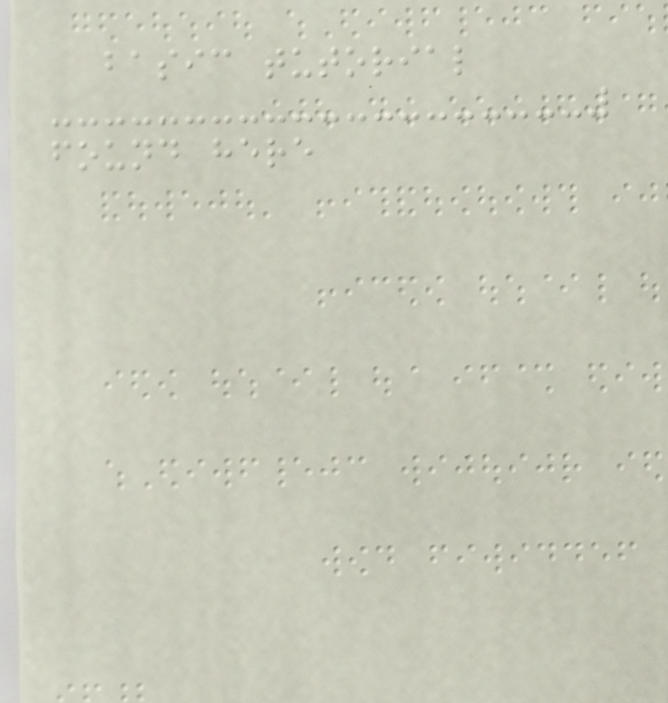basic tutorial
found here
